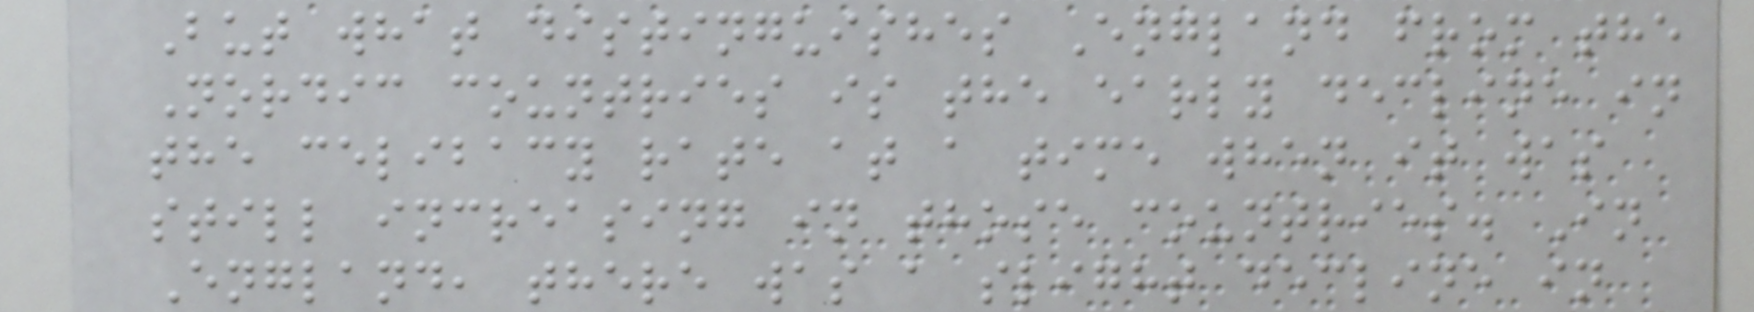But what distinguishes England from the
Nordic countries is the early decline in
the celibacy rate at a time when it was
still increasing in those countries. In
England, there was a slight decline in
